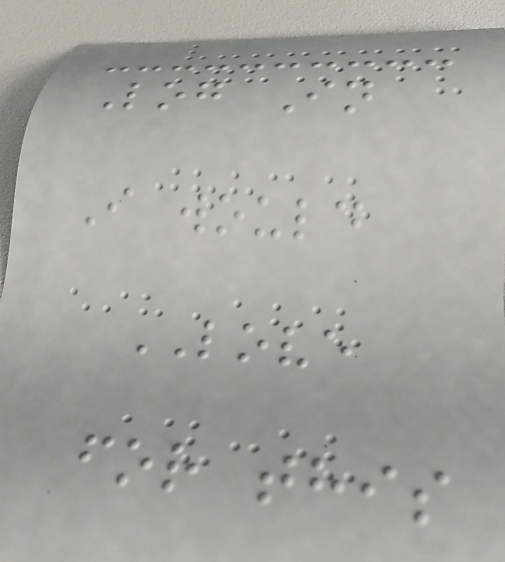Log In
I would
LOVE
for this
